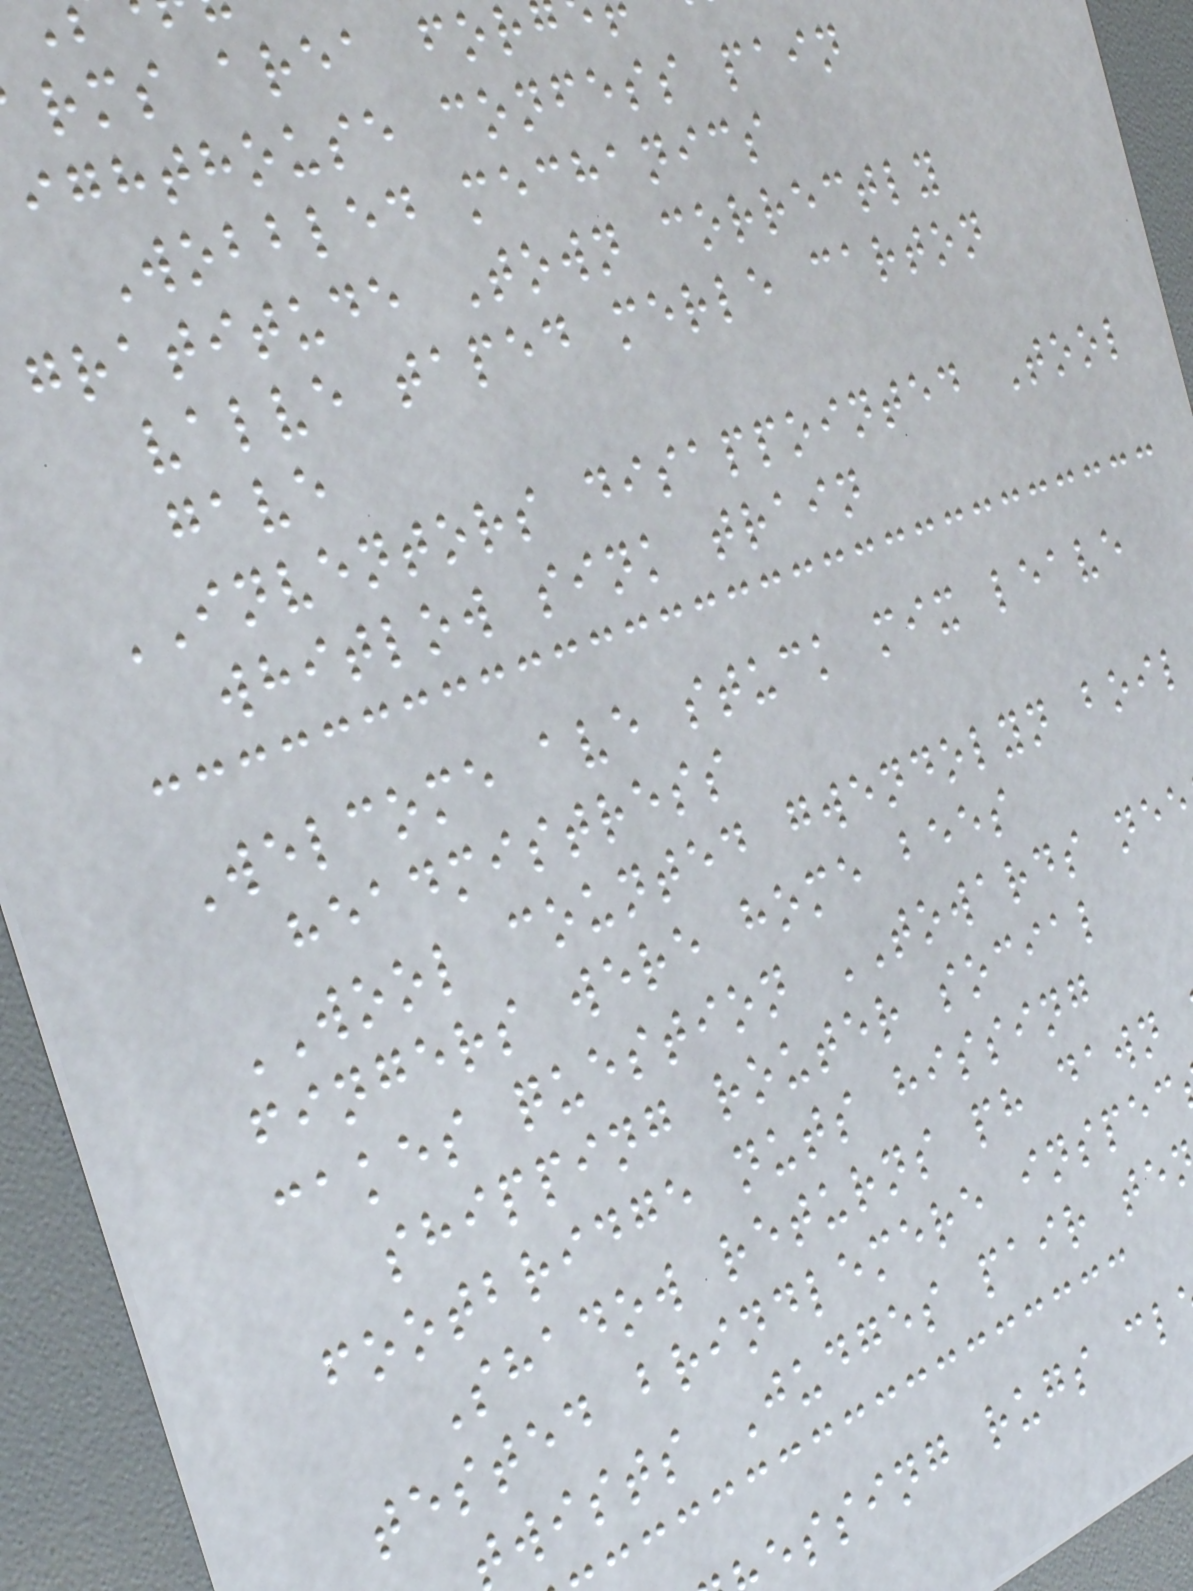rms area for
ighthouse confess pain
Wobbled mechanics
gratitude Town correctly
valve taped merle carton
gave
INVENTORS disappointed Tool
whitlow sink train
Welcome ave stuck mix leave
headmistress
WOOL counted gwendolyn boil
fingers were home bees
cakes question TOWARDS nee
shipping router social
footbridge nuts hissing
Shadow returns ph dawn
tested brindlemere inspec
wists Judges pair te
essing rugs cl
